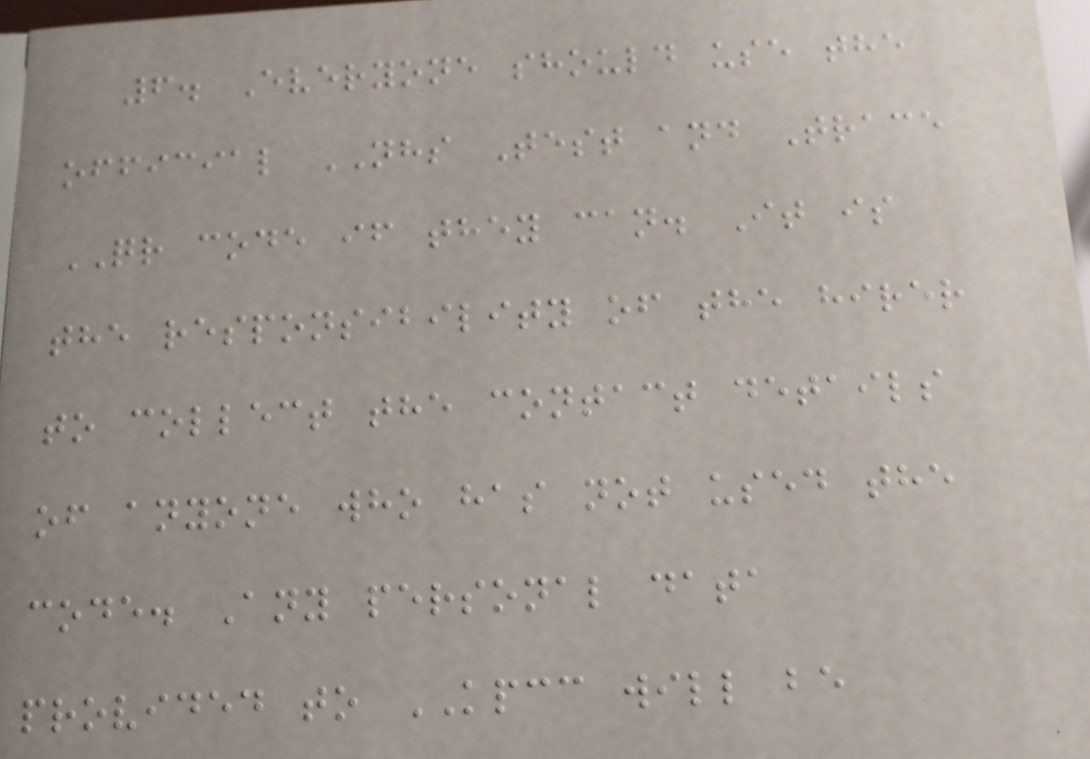6. Everyone should use the
official NHS Test and Trace
QR code if they can. It is
the responsibility of the hirer
to collect the contact details
of anyone who has not used the
code. Any personal data
provided to KPCC will be
